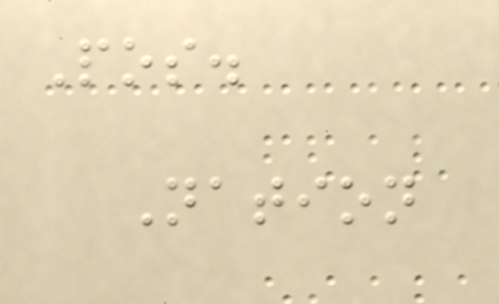Pos.
Nation
